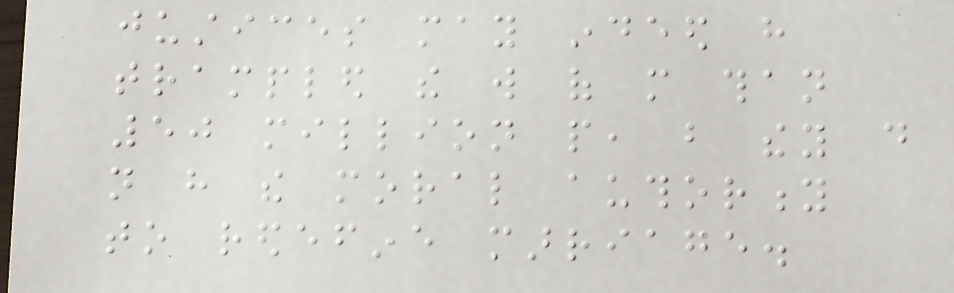justices may indeed have
trampled the will of more than
50 million people, but they do
not have the moral authority
to redefine marriage.
